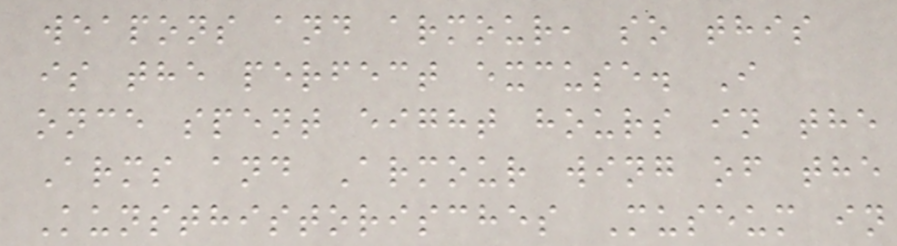weapons and armour, so this
is the perfect excuse. I
once spent eight hours in the
Arms and Armour wing of the
Kunsthistorisches Museum in
